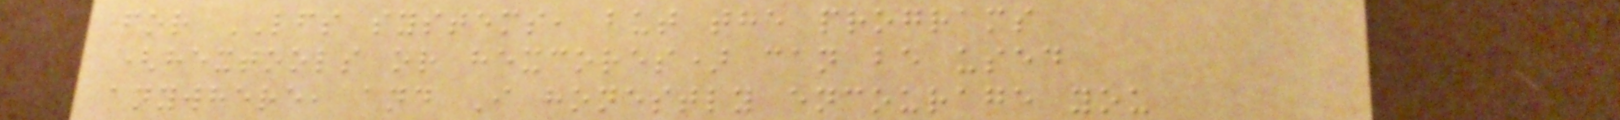for LFS systems, but the programs
(hextools or hexcores) can be used
anywhere, and I honestly encourage you
